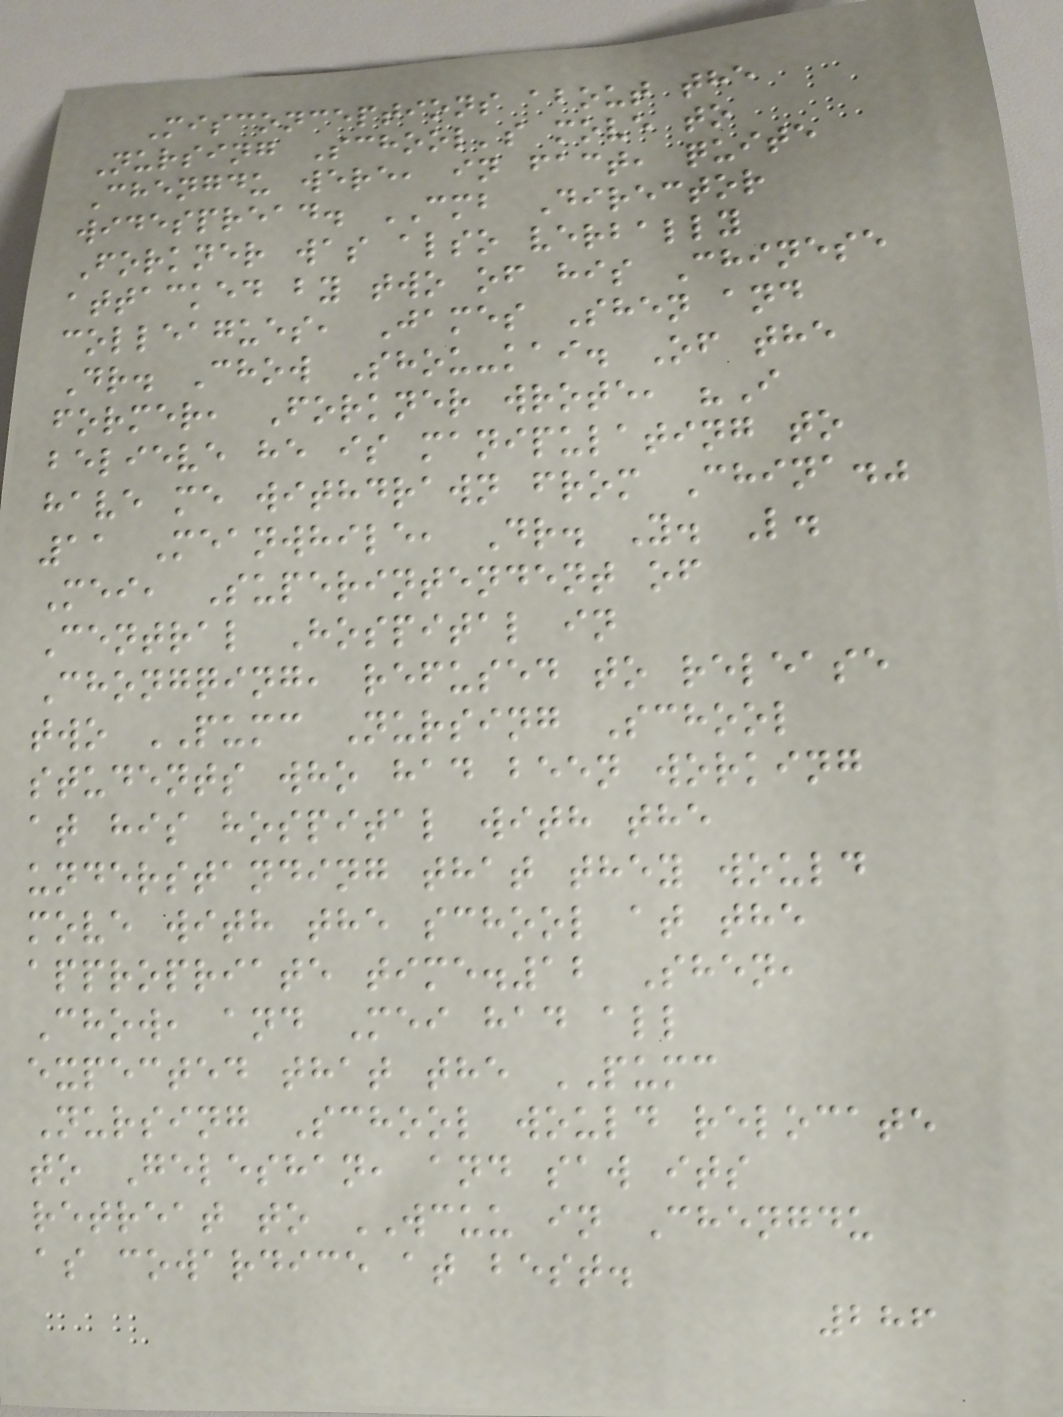Misconceptions about the
Nursing School's move to
Chengdu were, in fact, quite
widespread. CMB Director
Forkner was also verbally
attacked by two of his Chinese
colleagues, James Shen and
Dr. Chow Shou-kai. Of the
former, Forkner wrote, "I
believe he is manipulating to
have me withdrawn from China."
11 Meanwhile, Dr. Y. L.
Mei, Superintendent of
Central Hospital in
Chongqing, refused to release
two PUMC Nursing School
students who had been working
at his hospital with the
understanding that they would
move with the school at the
appropriate time.12 Shen,
Chow, and Mei had all
expected that the PUMC
Nursing School would relocate
to Geleshan, and saw its
retreat to WCUU in Chengdu
as cowardice at best.
286
